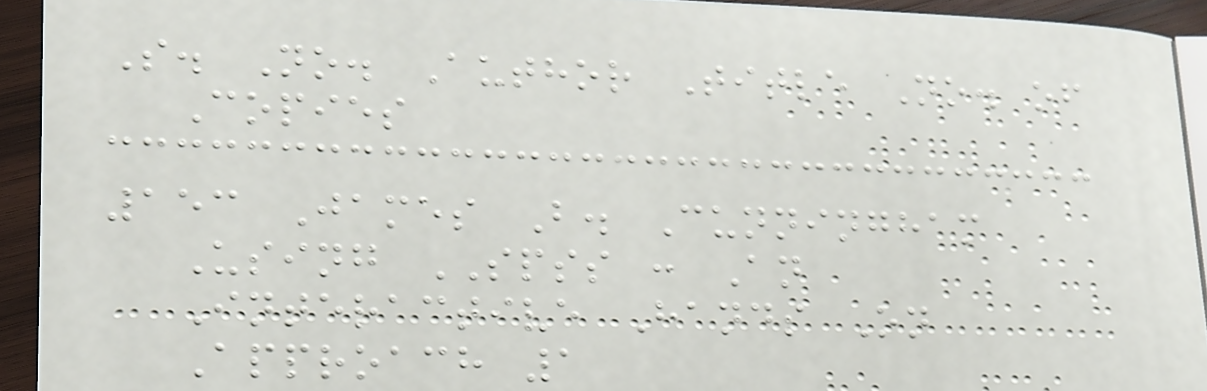S. No. Author Title No. of
Copies
153 James B. Cunningham
Using SPSS : An
Interactive Hands On
Approach 1
